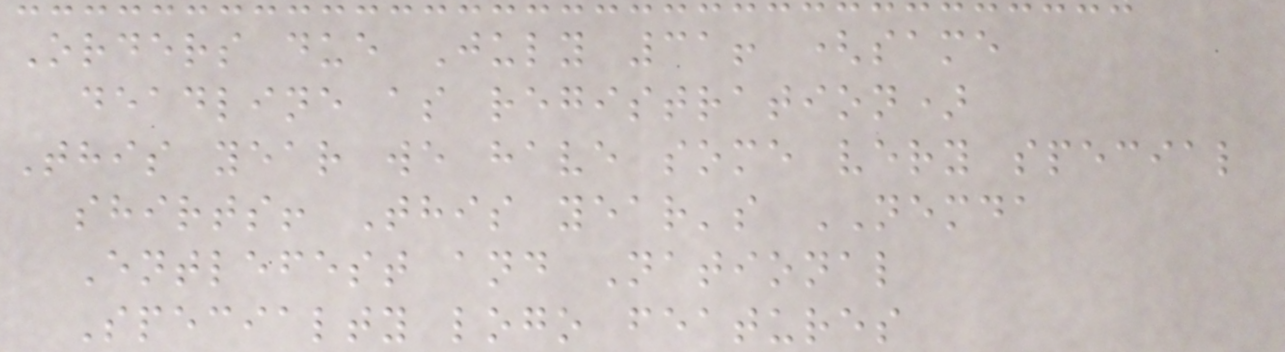Orders due July 31! (same
deadline as registration)
This year we have some very special
shirts! This year's NEMDA
Entlefest and National
Specialty logo features
